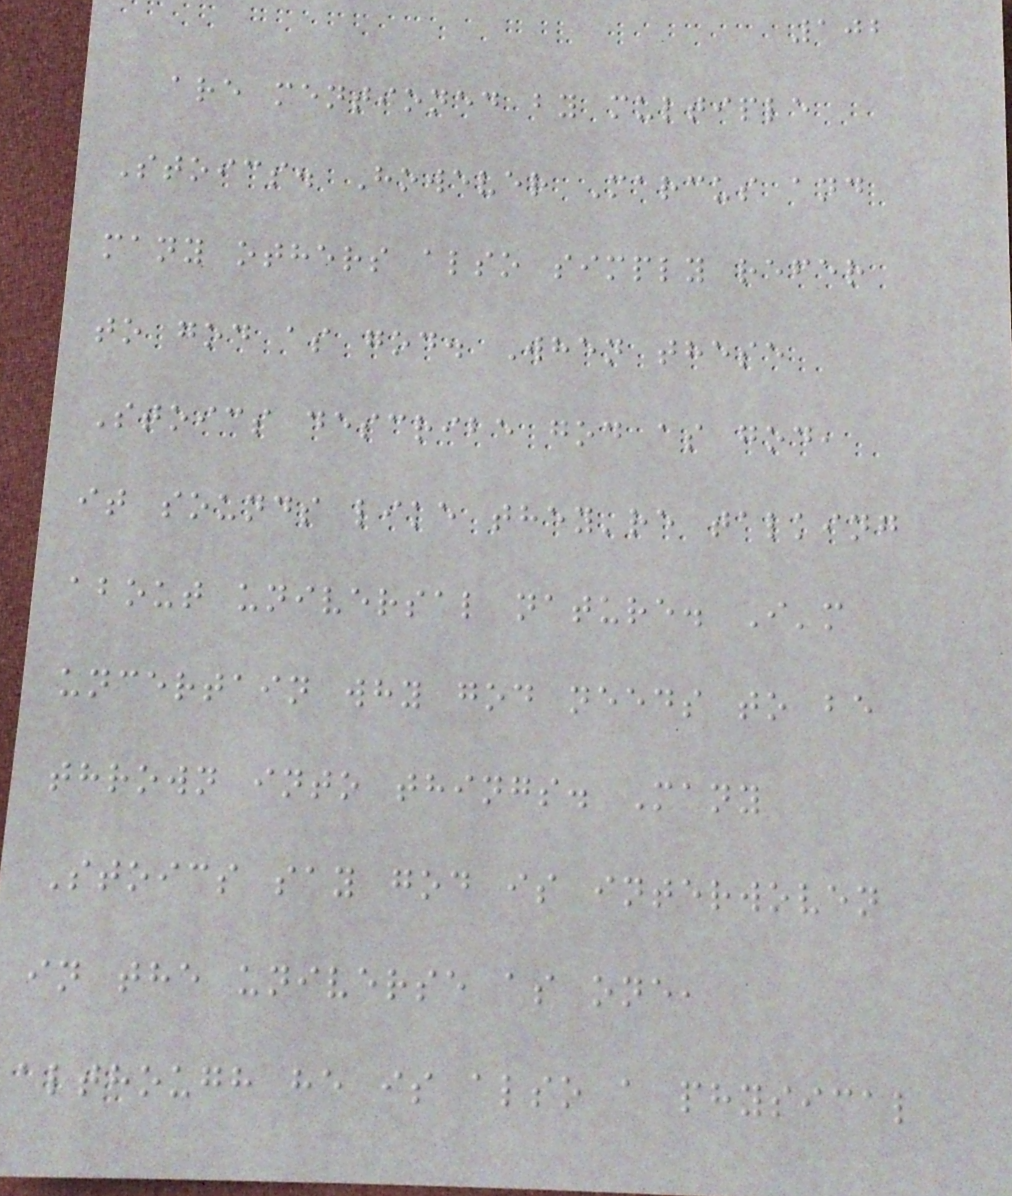102
are mentioned by multiple
Stoics. However Marcus and
many others also simply refer
to god as god. When these
Stoics describe god as god,
it sounds like they're talking
about universal nature. I'm
uncertain why god needs to be
thrown into things. Many
Stoics say god is interwoven
in the universe as one,
although he is also a physical
